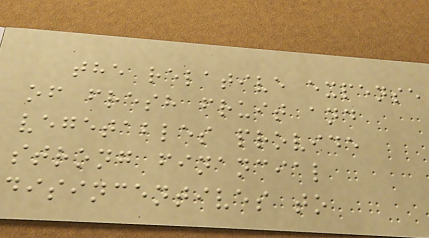the relative expense
of fresh fruit and
vegetables provide
strong financial
disincentives to
